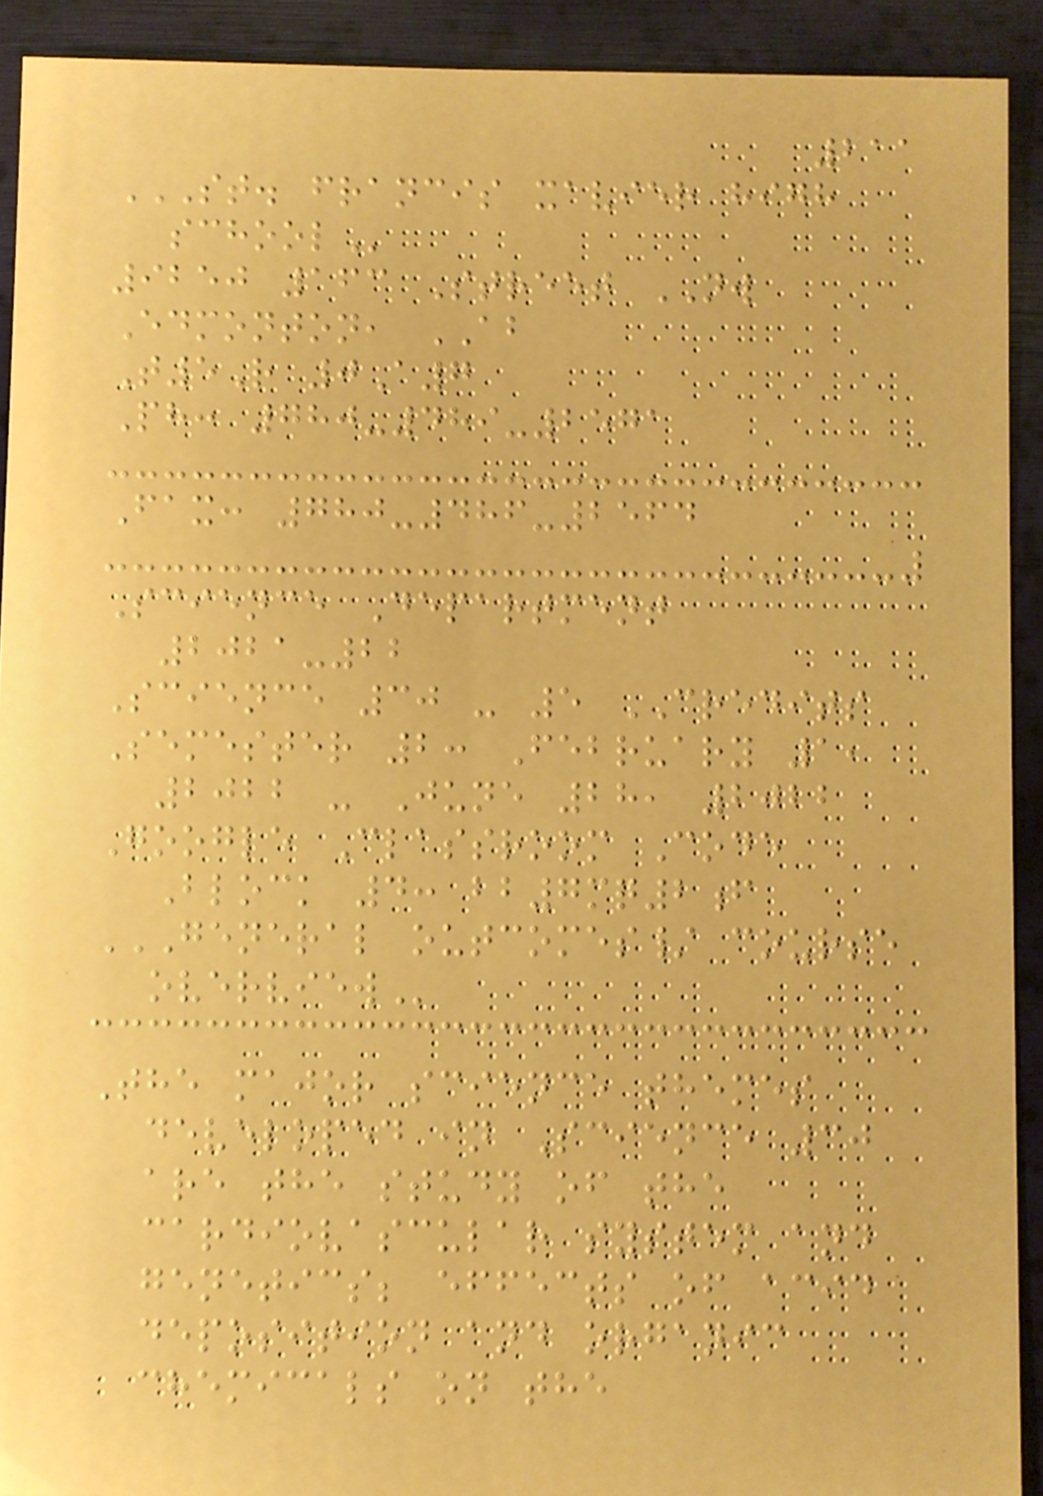211
ST. FRANCIS XAVIER HIGH
SCHOOL
9250 163 Street NW
Edmonton, AB
T5R 0A7
Ph: 780-489-2571
Fax: 780-486-2564
Science Department
2021-22
Science 30 - 5 CREDITS
Semester 2: February 1,
2022 - June 28, 2022
Google Classroom Code
Block 4: bb7mq2f
GENERAL OUTCOMES/ COURSE
OVERVIEW
The major science themes
developed in Science 30
are the study of the
cardiovascular system and
genetics; effects of acid
deposition and organic
chemicals on the
